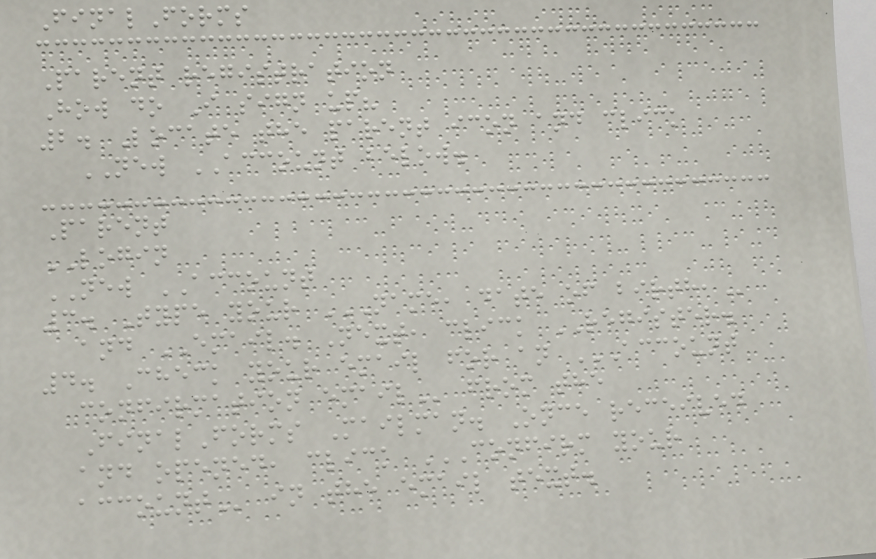FinalForms
Parent registration
How do I sign up?
2. Locate the parent icon and click
NEW ACCOUNT below.
Parent
LOGIN
NEW ACCOUNT
3. Type your NAME, DATE OF BIRTH,
and EMAIL. Next, click REGISTER.
4. Check your email for an ACCOUNT
CONFIRMATION EMAIL from the
FinalForms Mailman. Once received
and opened, click CONFIRM YOUR
ACCOUNT in the email text.
